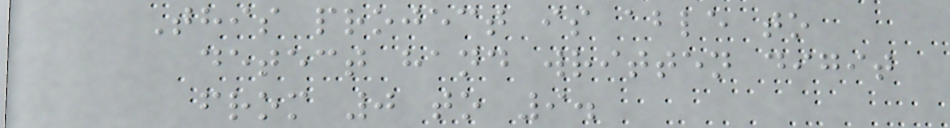This project is able to
detect hand written digit
from 0 to 9.
